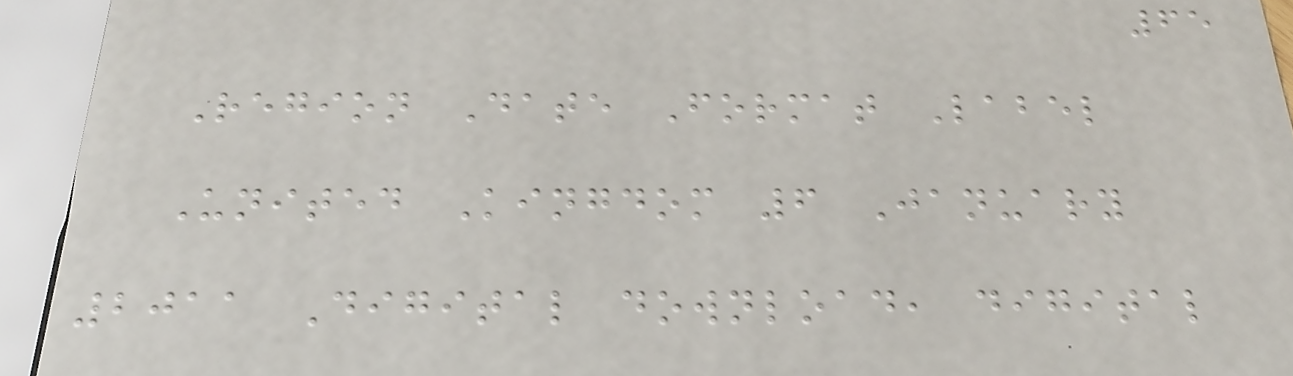65
Region Date Format Label
United Kingdom 6 January
2011 Digital download, digital
